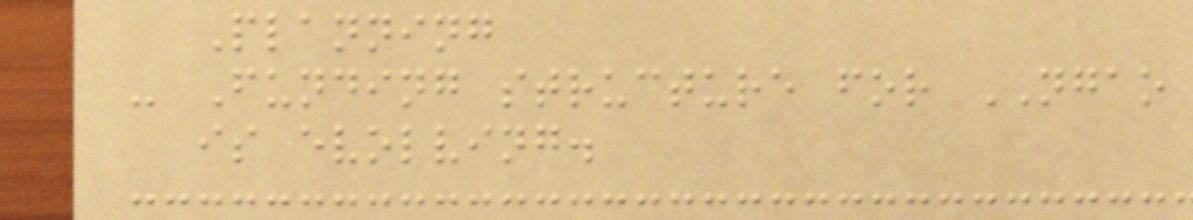Planning
- Funding structure for NGAO
is evolving.
